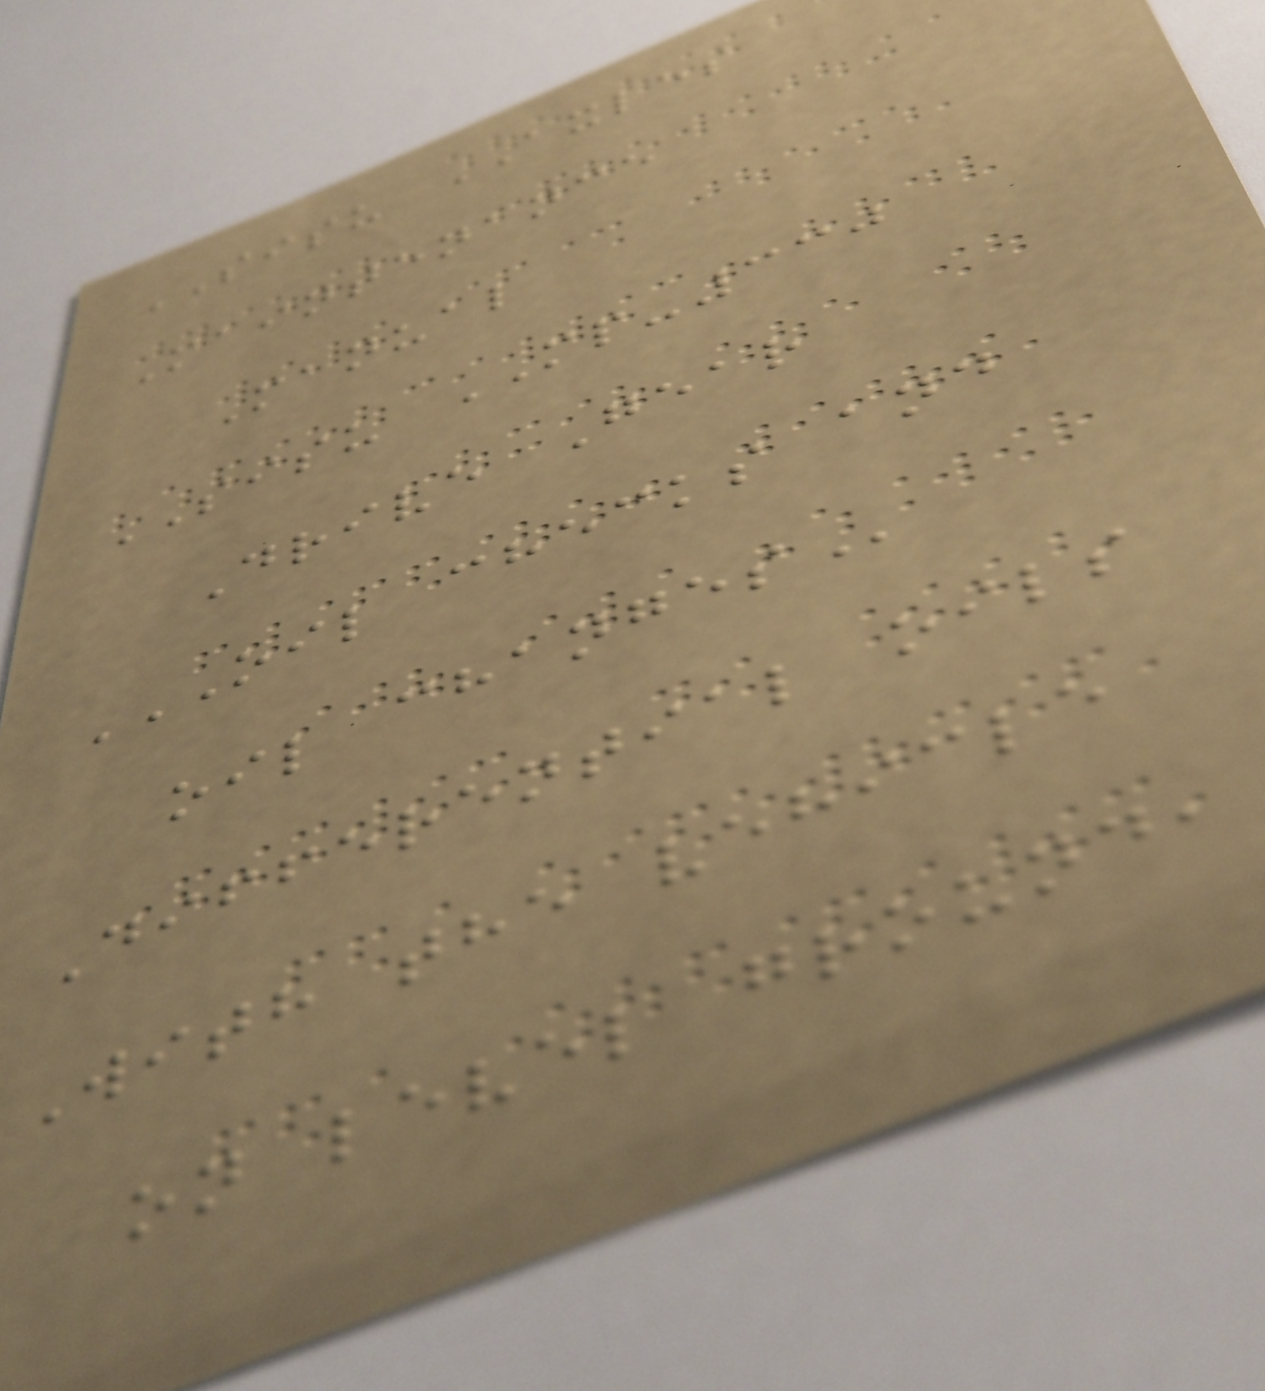SISU AXLES
Maintenance
Manual
SISU MP-330
Drive Gear
OIL CHECKS AND
OIL CHANGES
Differential oils
With the vehicle
on level ground,
